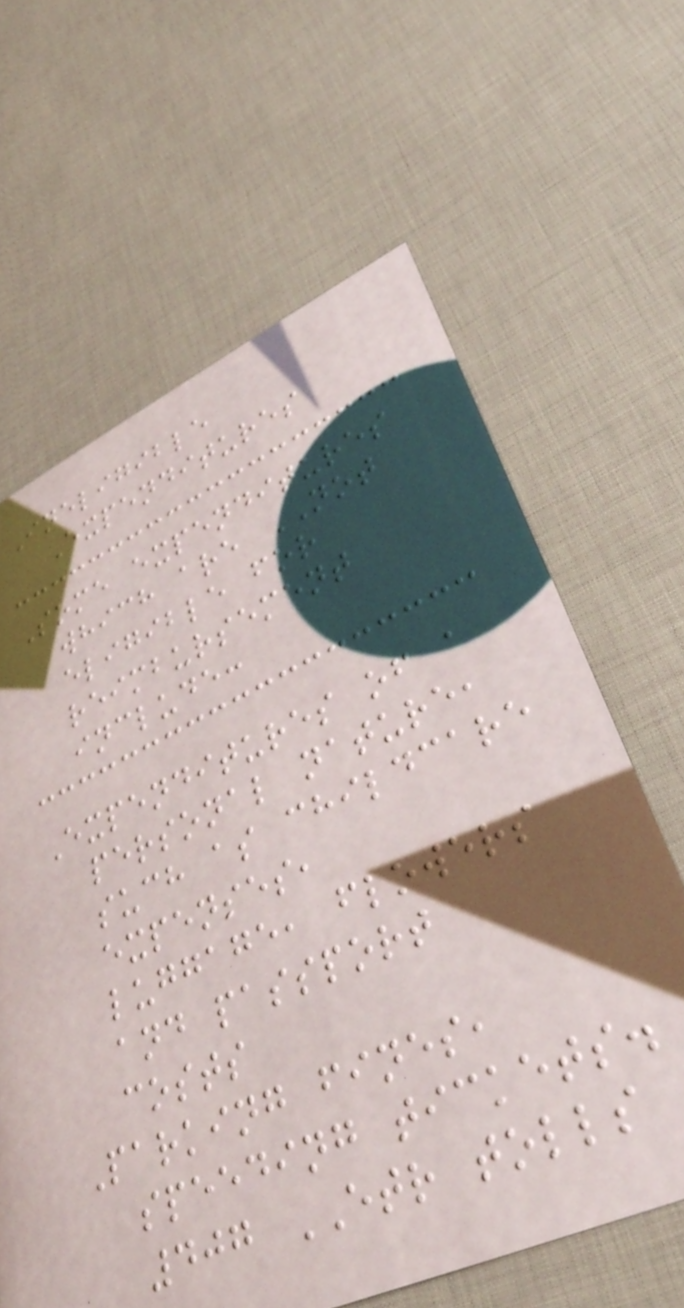Ineligible
Expenditures
Some expenditures
which are NOT
eligible for
reimbursement
include:
Expenditures of a
personal nature,
such as childcare
expenses,
luggage, flowers
and passport
costs
Parking fines,
speeding tickets.
407 ETR tolls
